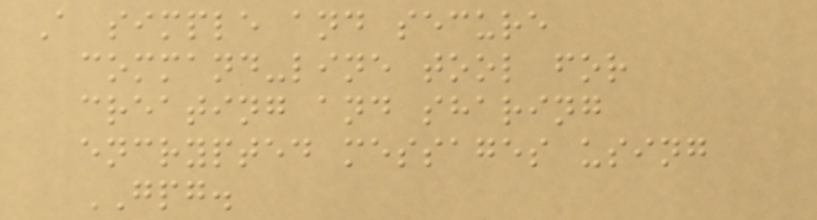A simple and secure
command-line tool for
creating and sharing
encrypted messages using
GPG.
